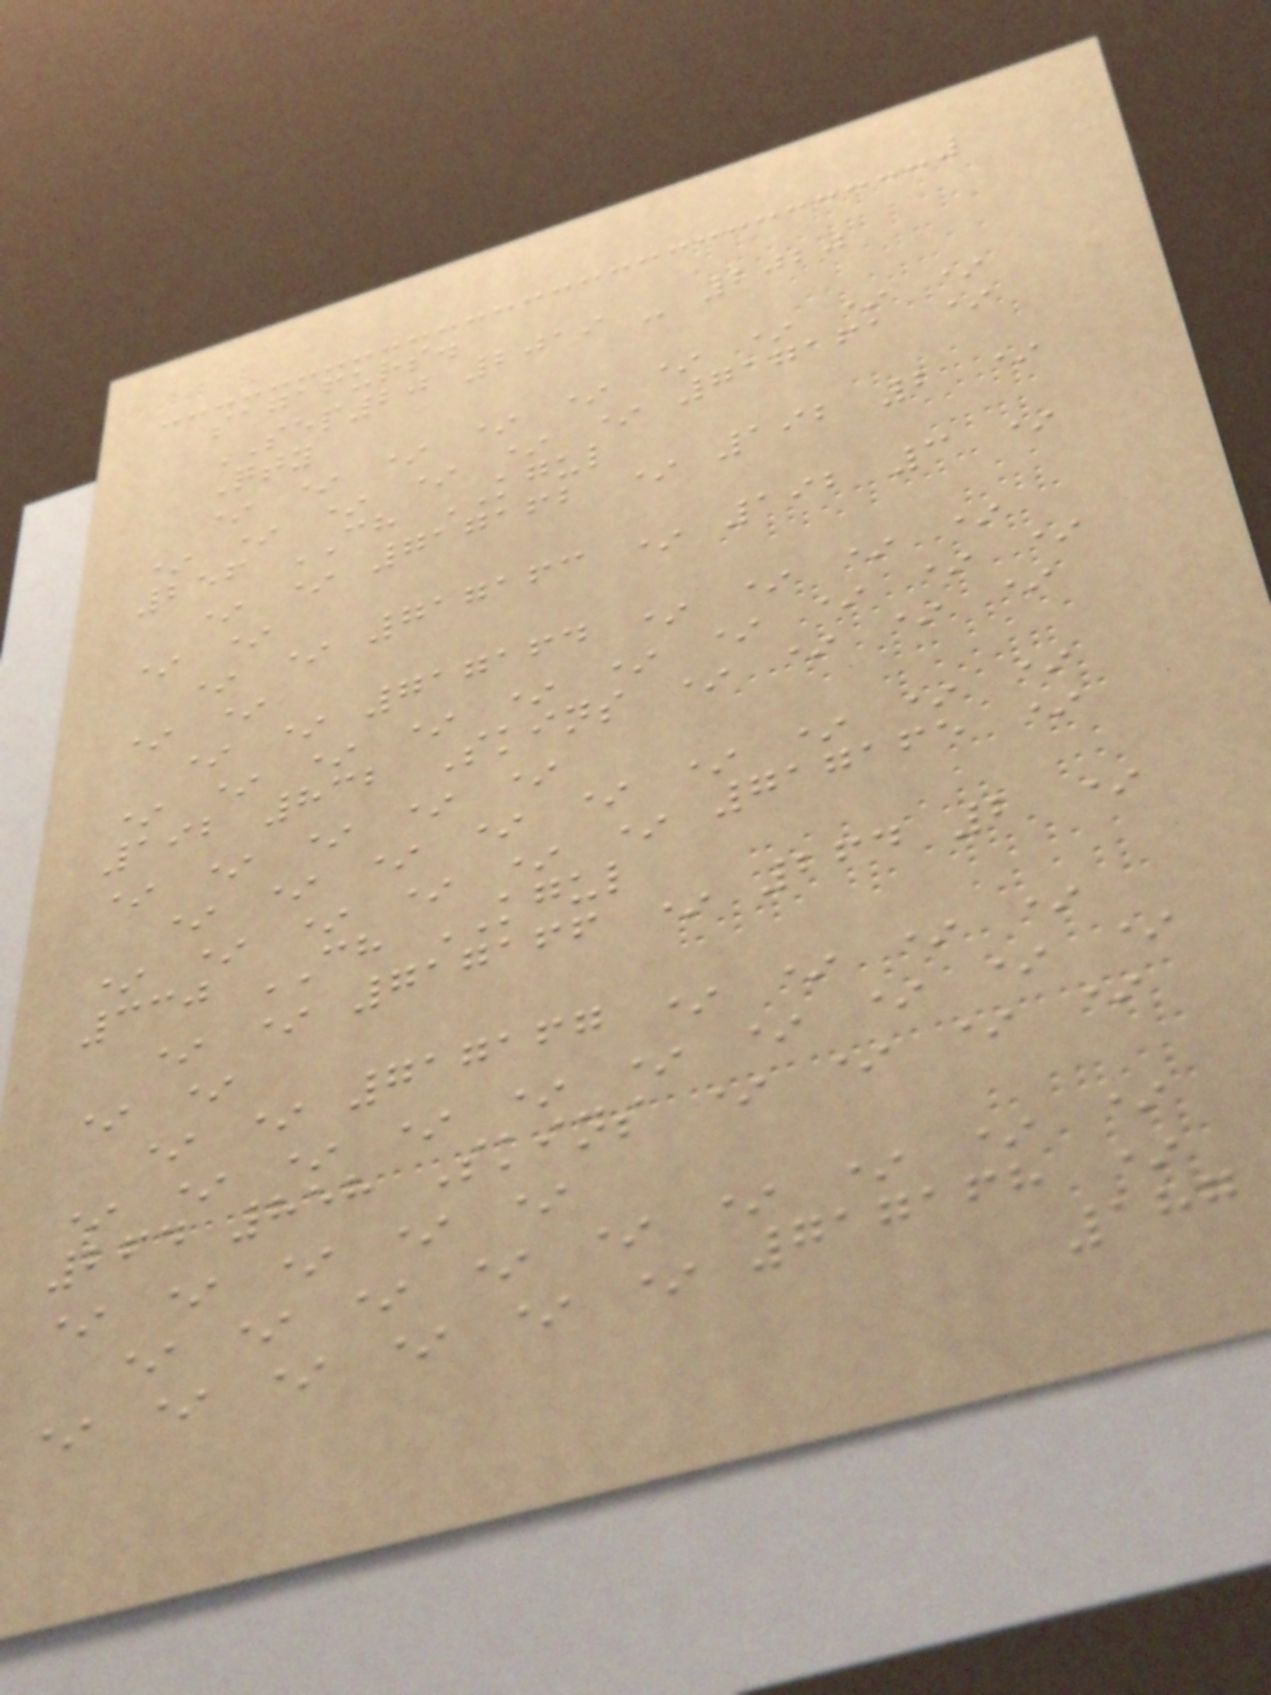sagafurs.
SEP20 2019 - 2020
Qty
* * * * * * * * *
* * * * * * 717161 *
256 CH KGUL
* * 717162 * 192 2 *
* *
* * 717163 * 192 3 *
* *
* * 717164 * * * *
* * * * * * * * * *
192 832 Skins * * * *
* * * * *
* * * * * * * * *
* * * * * * 717165 *
330 CH KGUL
* * 717166 * 264 2 *
* *
* * 717167 * * * *
* * * * * * * * * *
264 858 Skins * * * *
* * * * *
* * * * * * * * *
* * * * * * 717168 *
187
